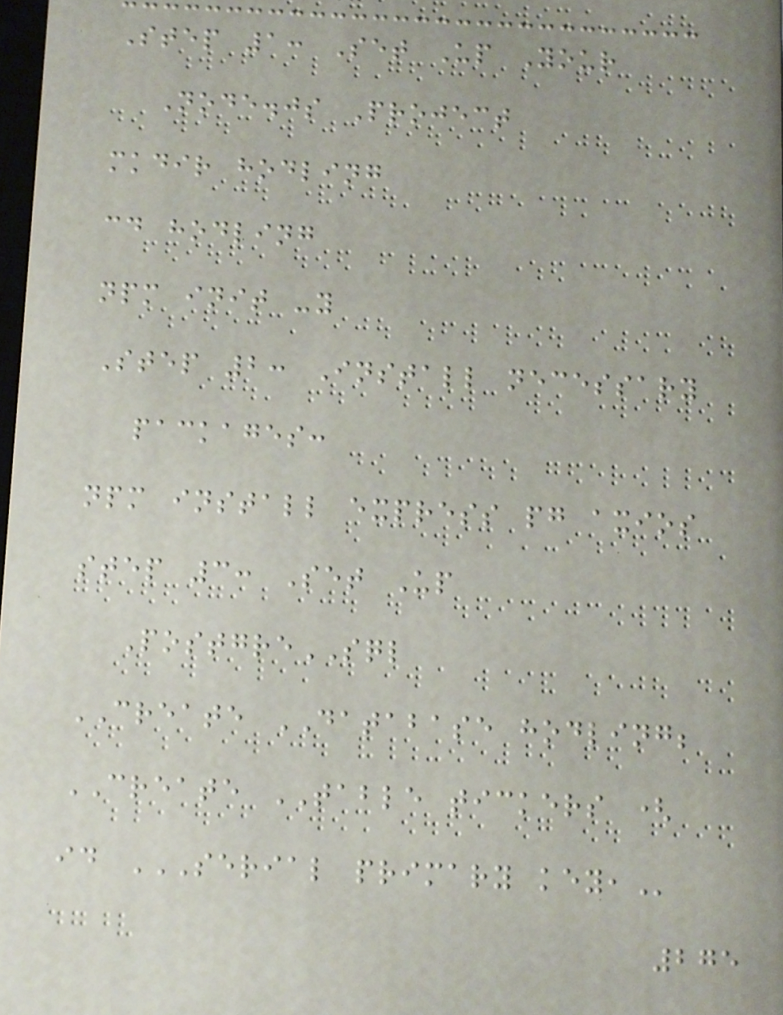Step 1: Set Up Your
Node.js Project
mkdir hodling
cd hodling
npm init -y
Step 2: Install necessary
packages:
npm install express pg axios
step 3: Set Up
PostgreSQL
CREATE DATABASE hodling;
CREATE TABLE tickers (
id SERIAL PRIMARY KEY,
275
